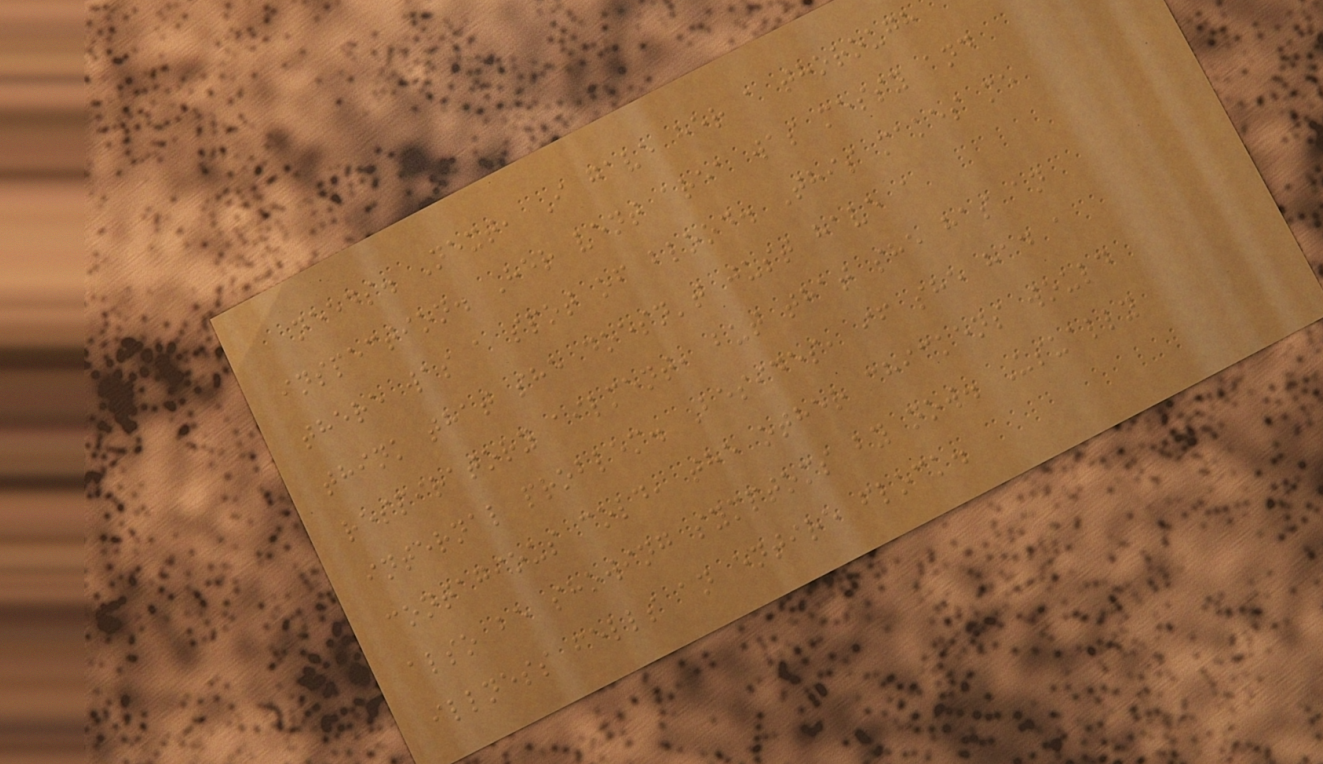needs. Next, I gave her a thorough
inspection. Her vent area was messy and
there was a spot of blood. This makes me
think that she doesn't just have a
respiratory ailment, but that she has an
internal problem. Besides, if she had a
contagious cold, the other chickens would
also be showing symptoms by now. Usually
illness fells an entire flock.
